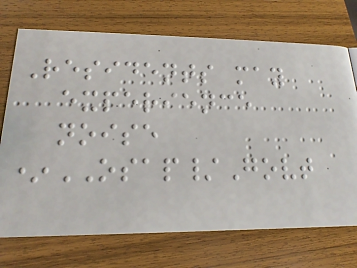Residents may
experience
noise
*OSAP/Govt
